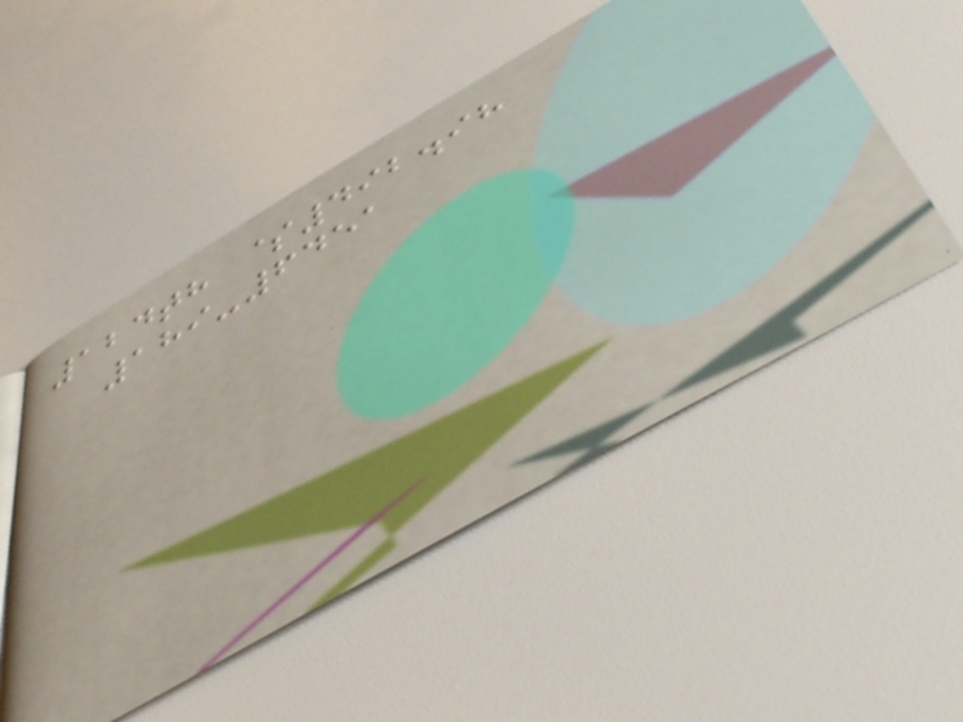124th $492.98
189-6451
